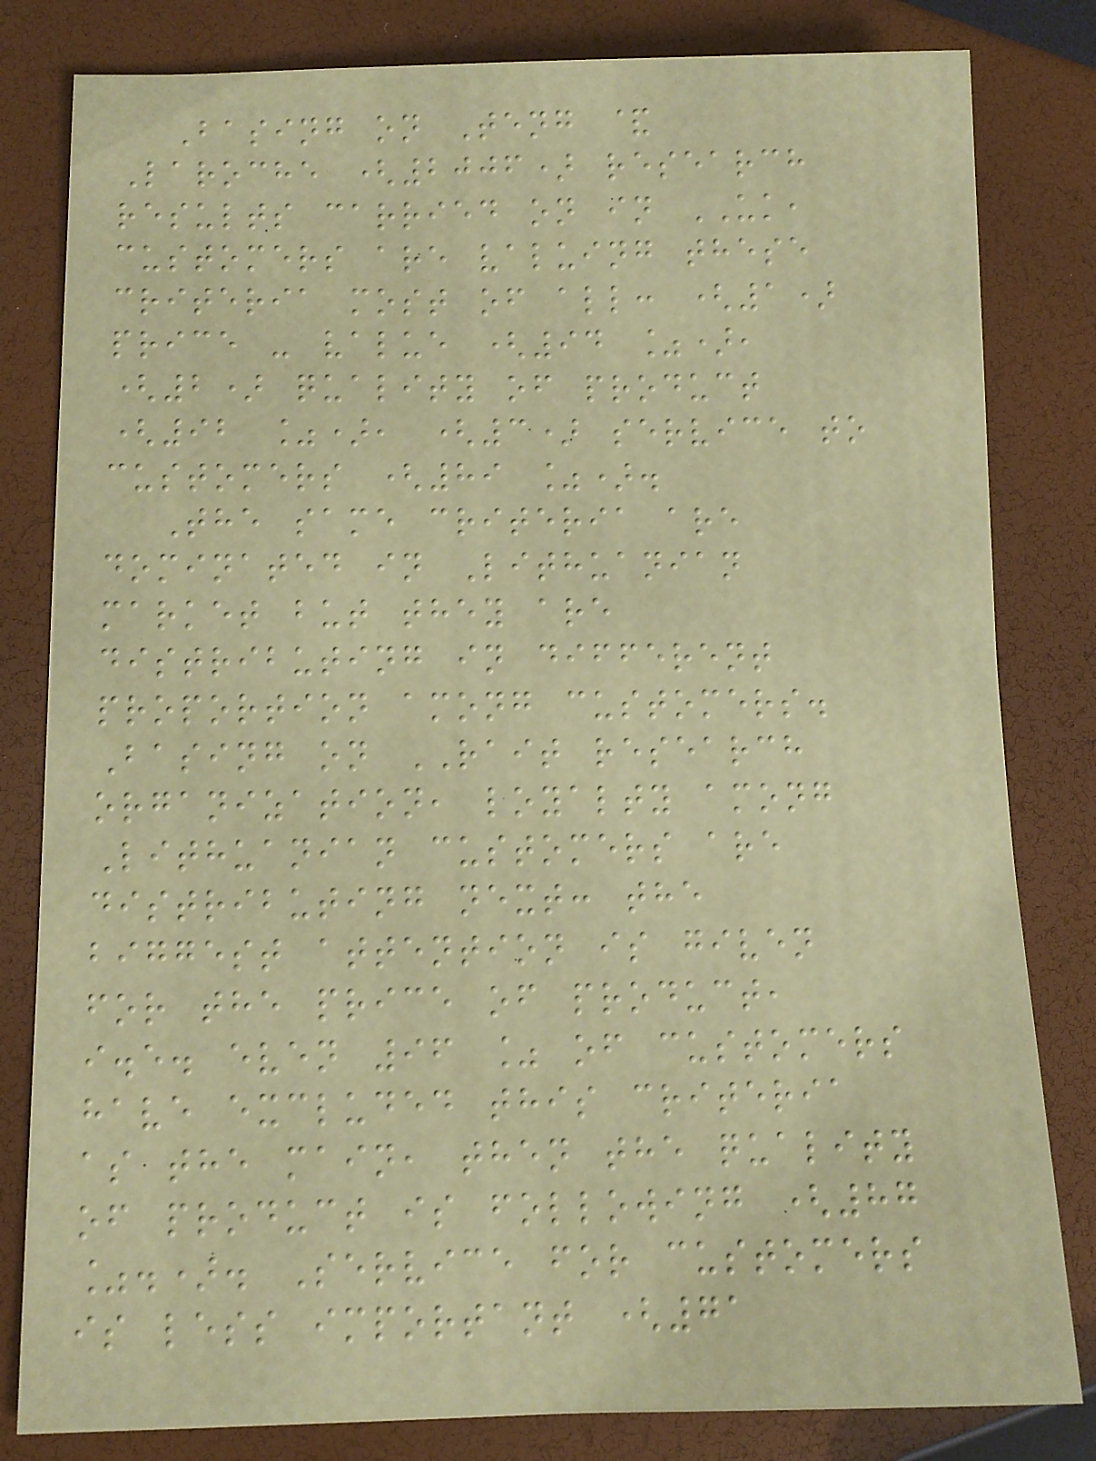Basing on Teng &
Laroche (2006) research
results carried on in UK,
customers are valuing these
criteria most of all: (1)
price - value (94 %),
(2) quality of product
(92 %), (3) service to
customers (89 %).
The same criteria are
dominated in Lithuanian
market but they are
distributing in different
proportion among customers.
Basing on RAIT research
organization, loyalty among
Lithuanian customers are
distributing next: the
biggest attention is given
for the price of product,
i.e. even 96 % of customers
have excluded this criteria
as the main, then the quality
of product is following (87
%.). Service for customers
is less important (71
